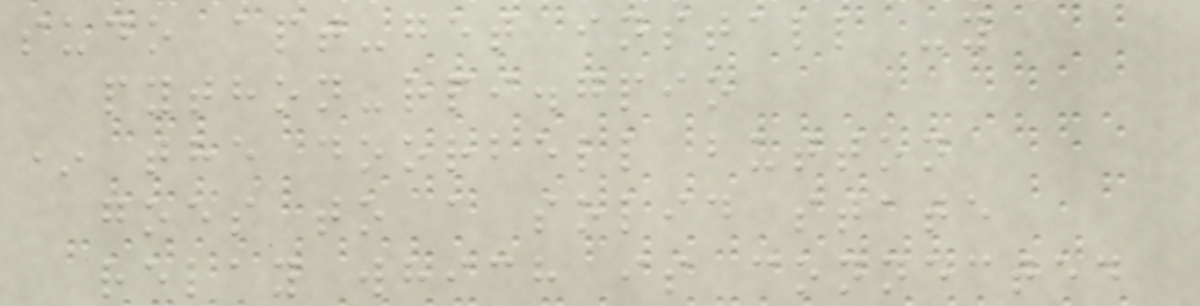sudo apt-get install -y
python-rpi.gpio
* the doorbell button
goes to a solid state
relay which is connected
